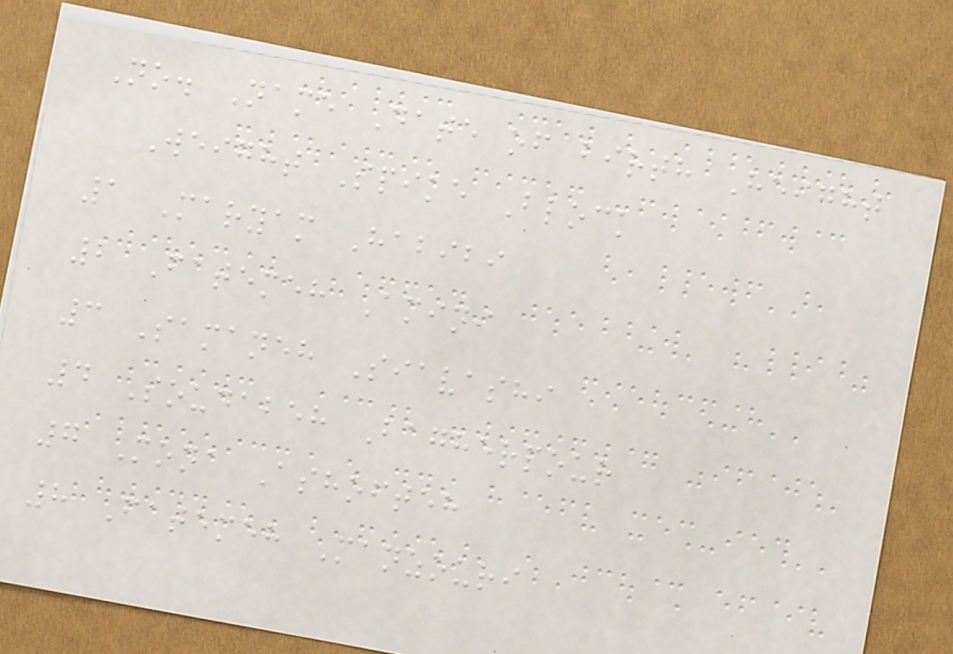No. Name Date of birth Height
Weight Spike Block
1 Maryam Habibi
2 Fatemeh Amini
3 Samaneh Siavashi
4 Soudabeh Bagherpour
7 Mona Ashofteh
8 Fatemeh Manzouri
